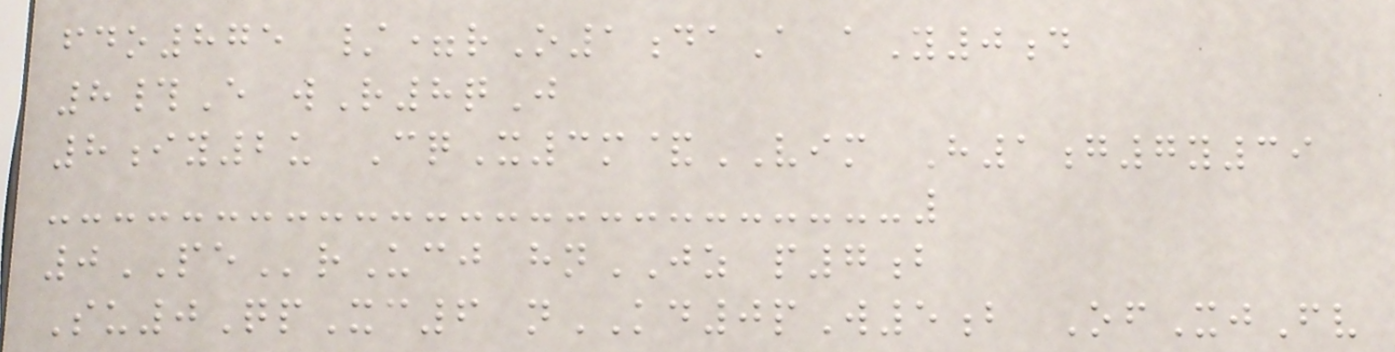fdo875 /=rO1daA aY0d
8#E wR8qJ
8iy2u CqX3m&VIM H1g7y39
0PErUcj hnJZ p7b
Su0QpXc6 nKD0pW5b OfXjFv
